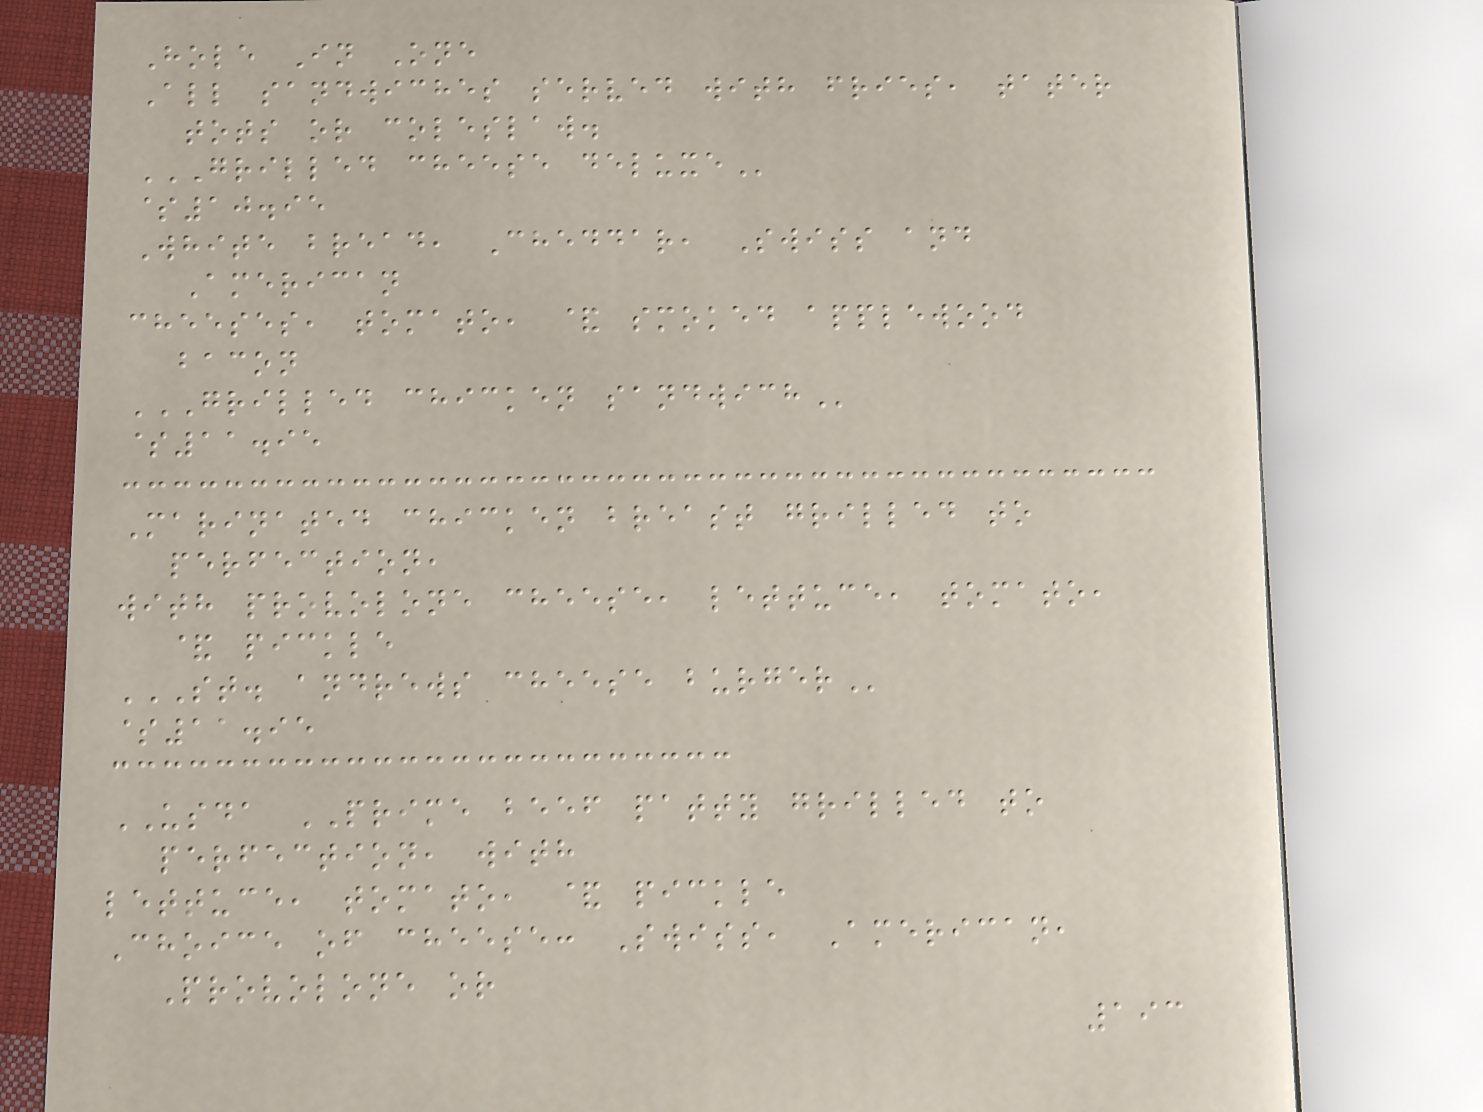Hole In One
All sandwiches served with fries, tater
tots or coleslaw.
GRILLED CHEESE DELUXE
$10.95
White bread, Cheddar, Swiss and
American
cheeses, tomato, & smoked applewood
bacon
GRILLED CHICKEN SANDWICH
$11.95
Marinated chicken breast grilled to
perfection,
with provolone cheese, lettuce, tomato,
& pickle
ST. ANDREWS CHEESE BURGER
$11.95
USDA PRIME beef patty grilled to
perfection, with
lettuce, tomato, & pickle
Choice of cheese: Swiss, American,
Provolone or
193
